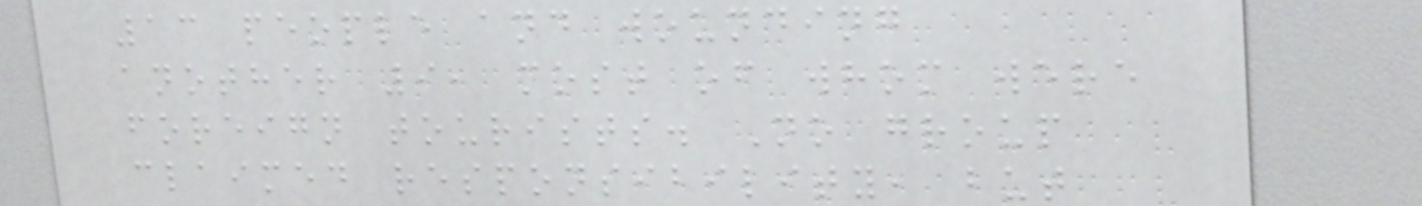13 people and wounding
another 9, most of whom were
foreign tourists. No group
claimed responsibility, but
